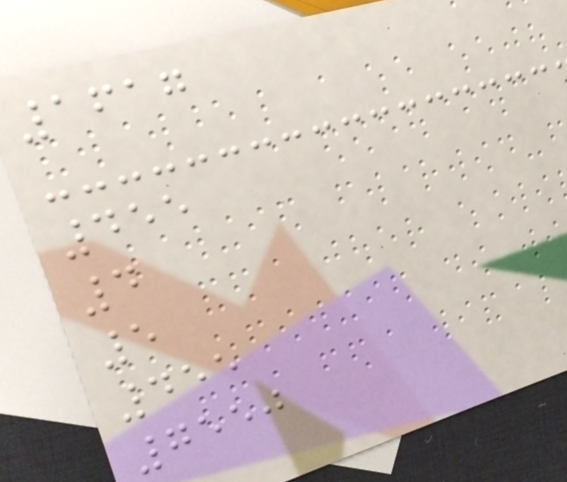1617
455
4
5
455
7550
